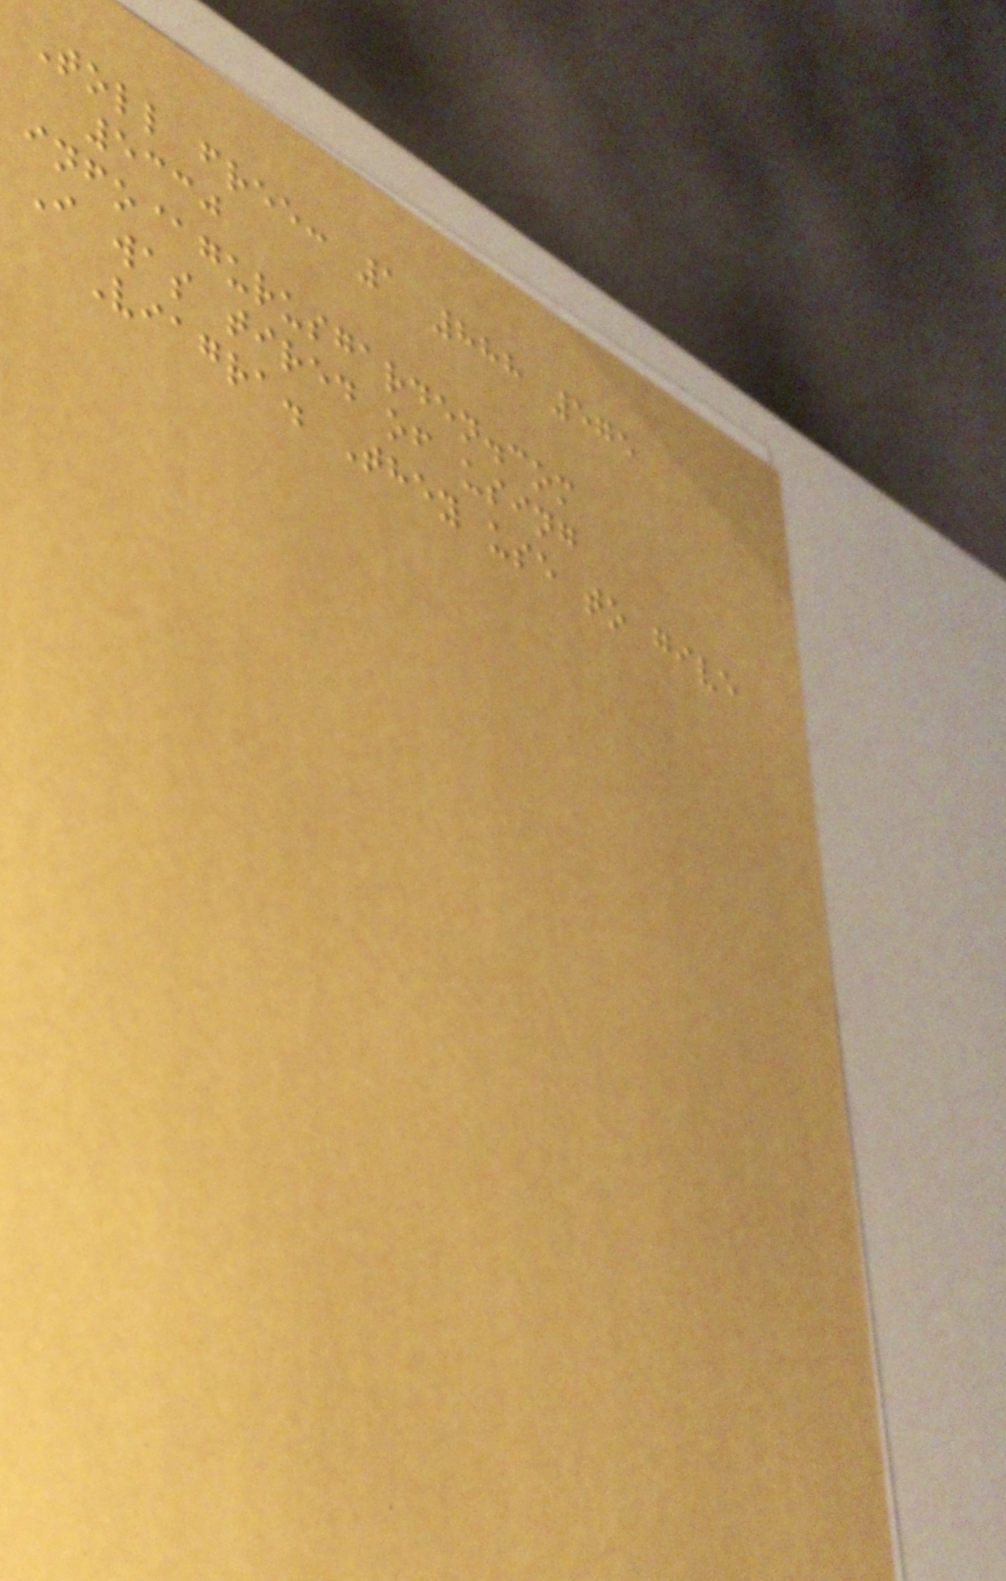Toll free: 1 888 575
5330
info@gurusgarden.com
I was tired of using
Viagra. They use to give
